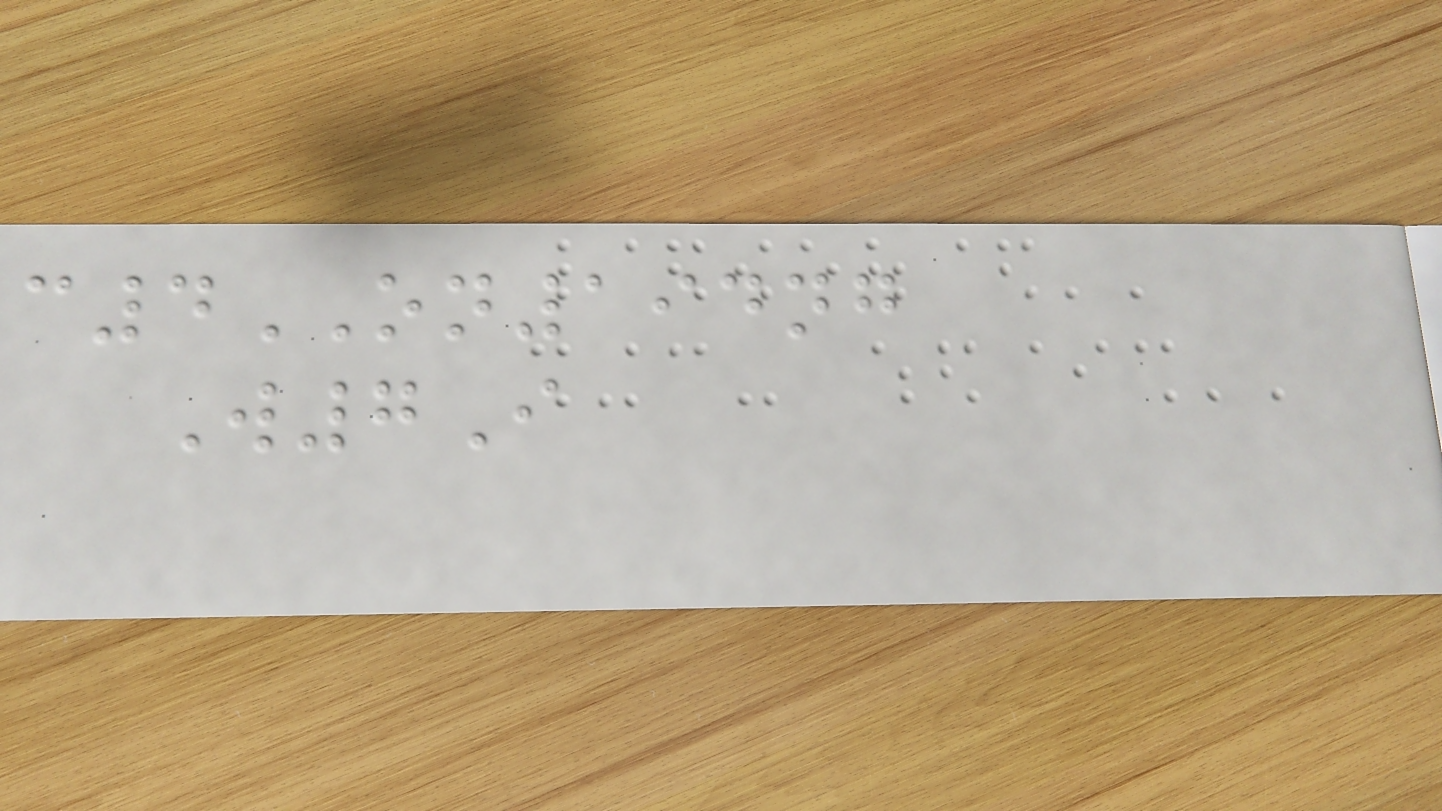c4ON194ng
W7I
